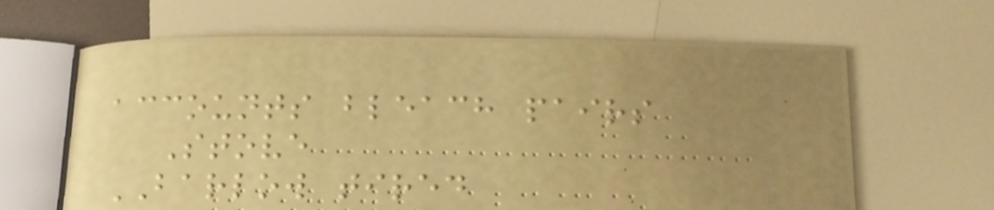accounts bleach pairs
Stove
BARLOW tired
